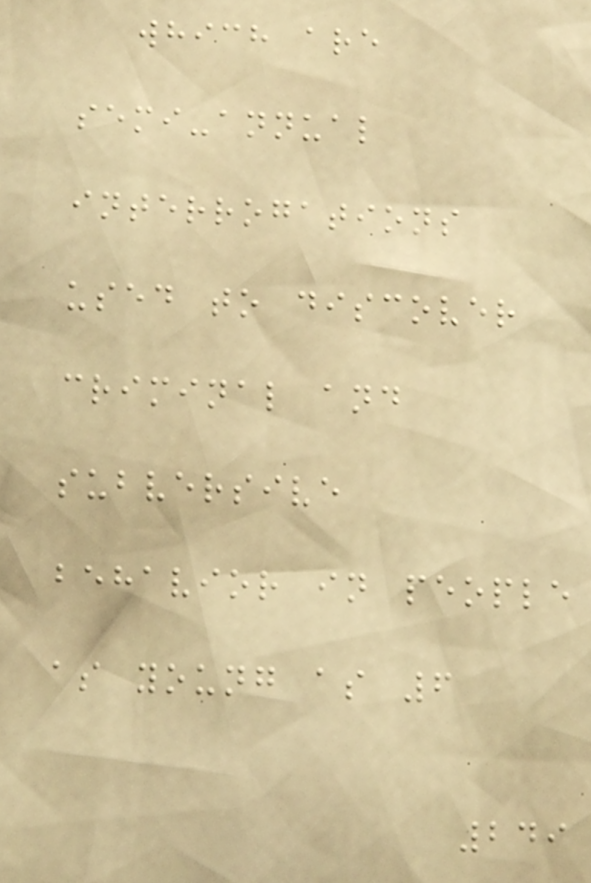which are
semi-annual
interrogations
used to discover
criminal and
subversive
behavior in people
as young as 6
249
